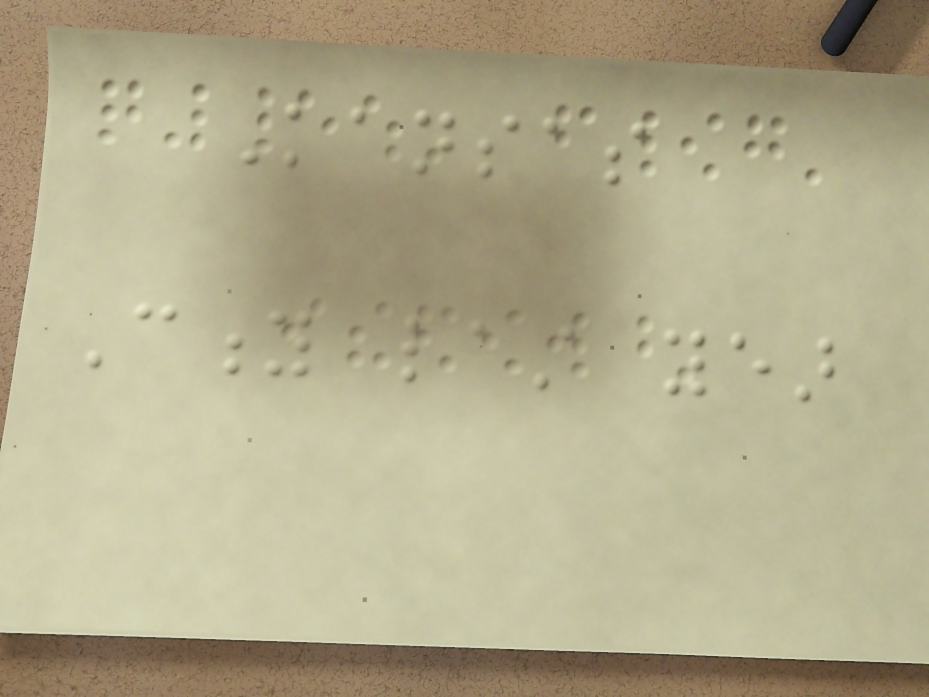Kansas
City last year
